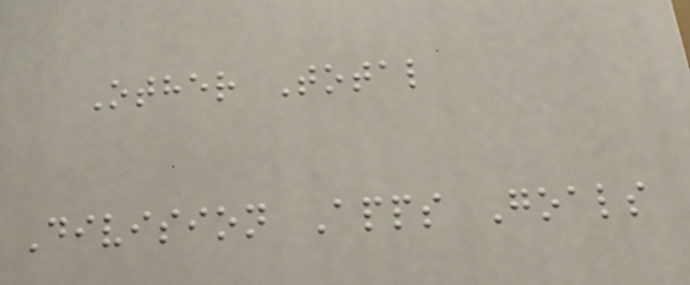Other Total
Division Apps Goals
